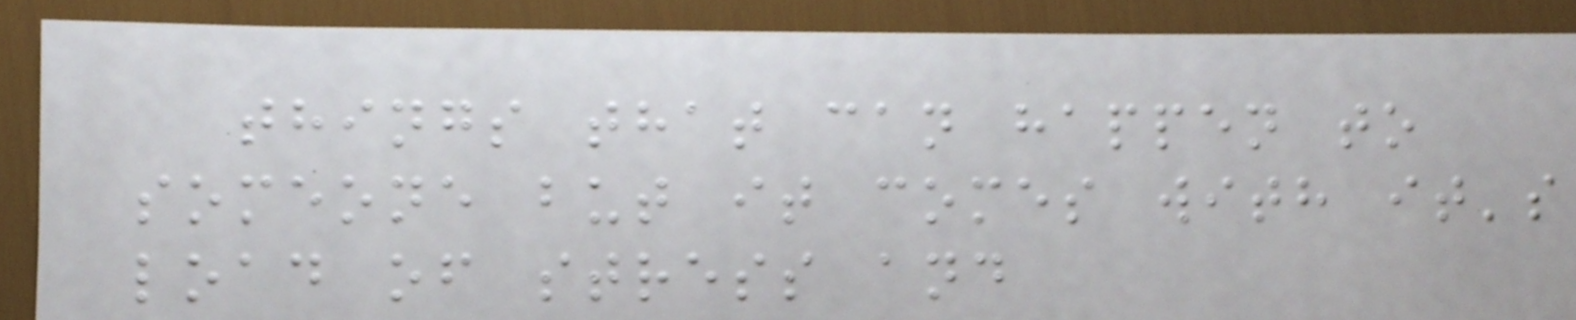things that can happen to
someone but it comes with it's
load of stress and
